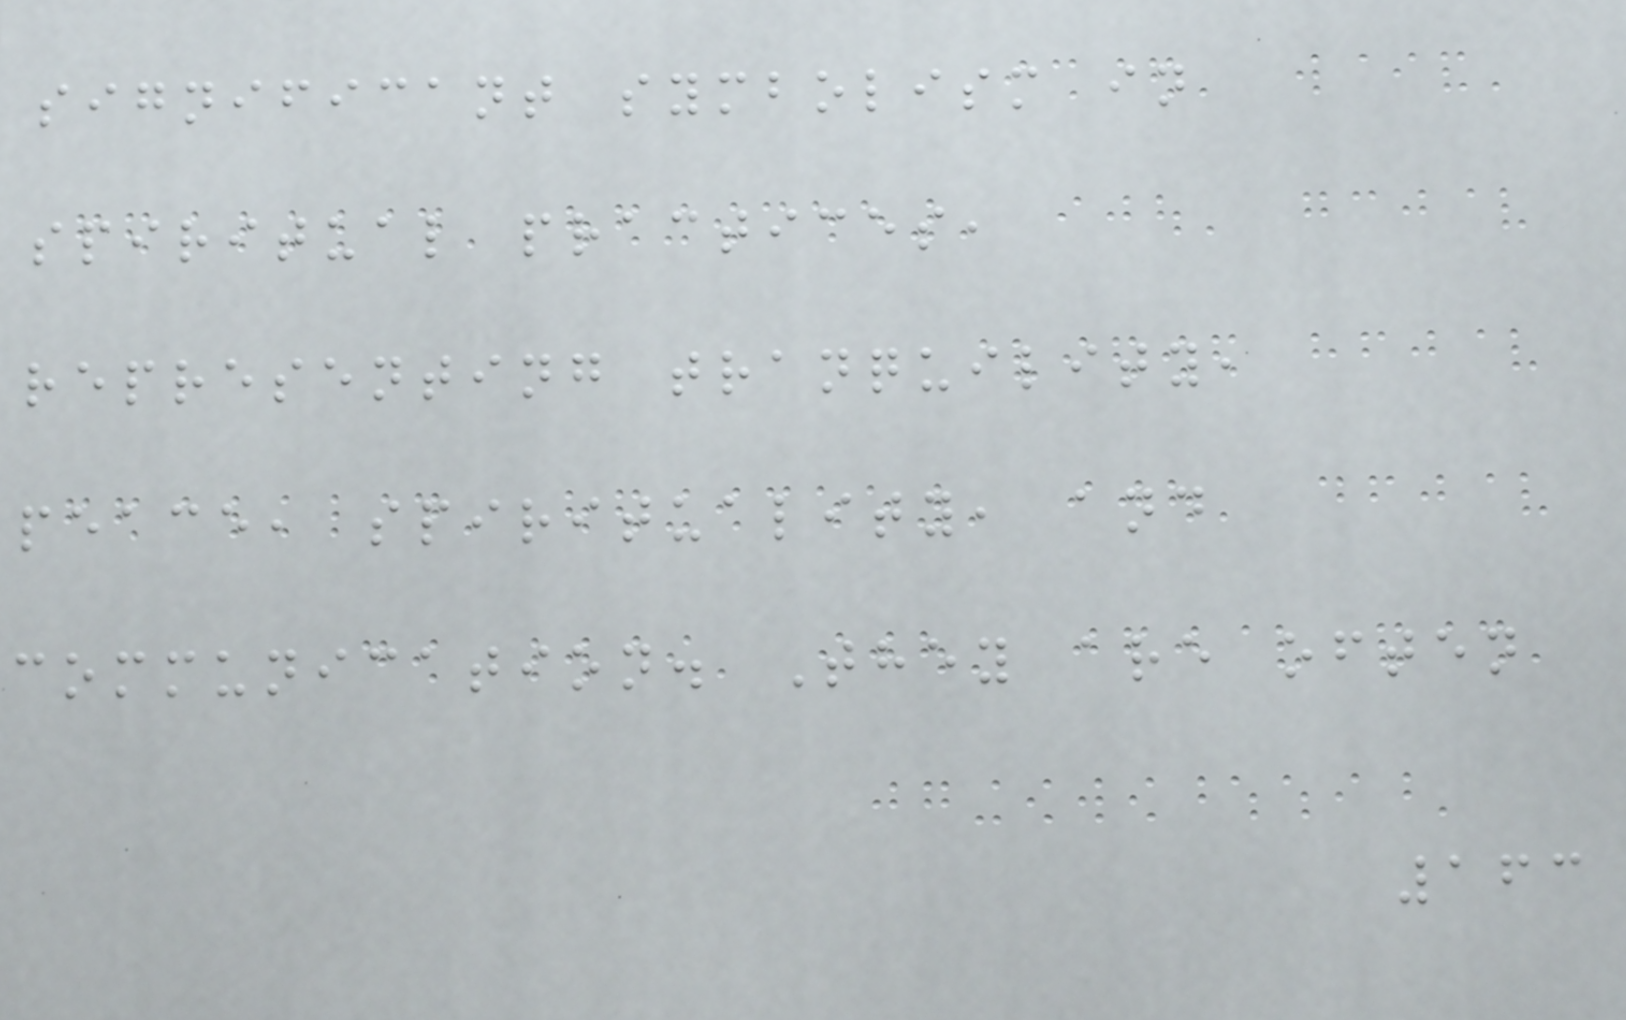significant symbolism in
spiritual practices,
representing tranquility,
peace, spirituality, and
communication. They are often
163
